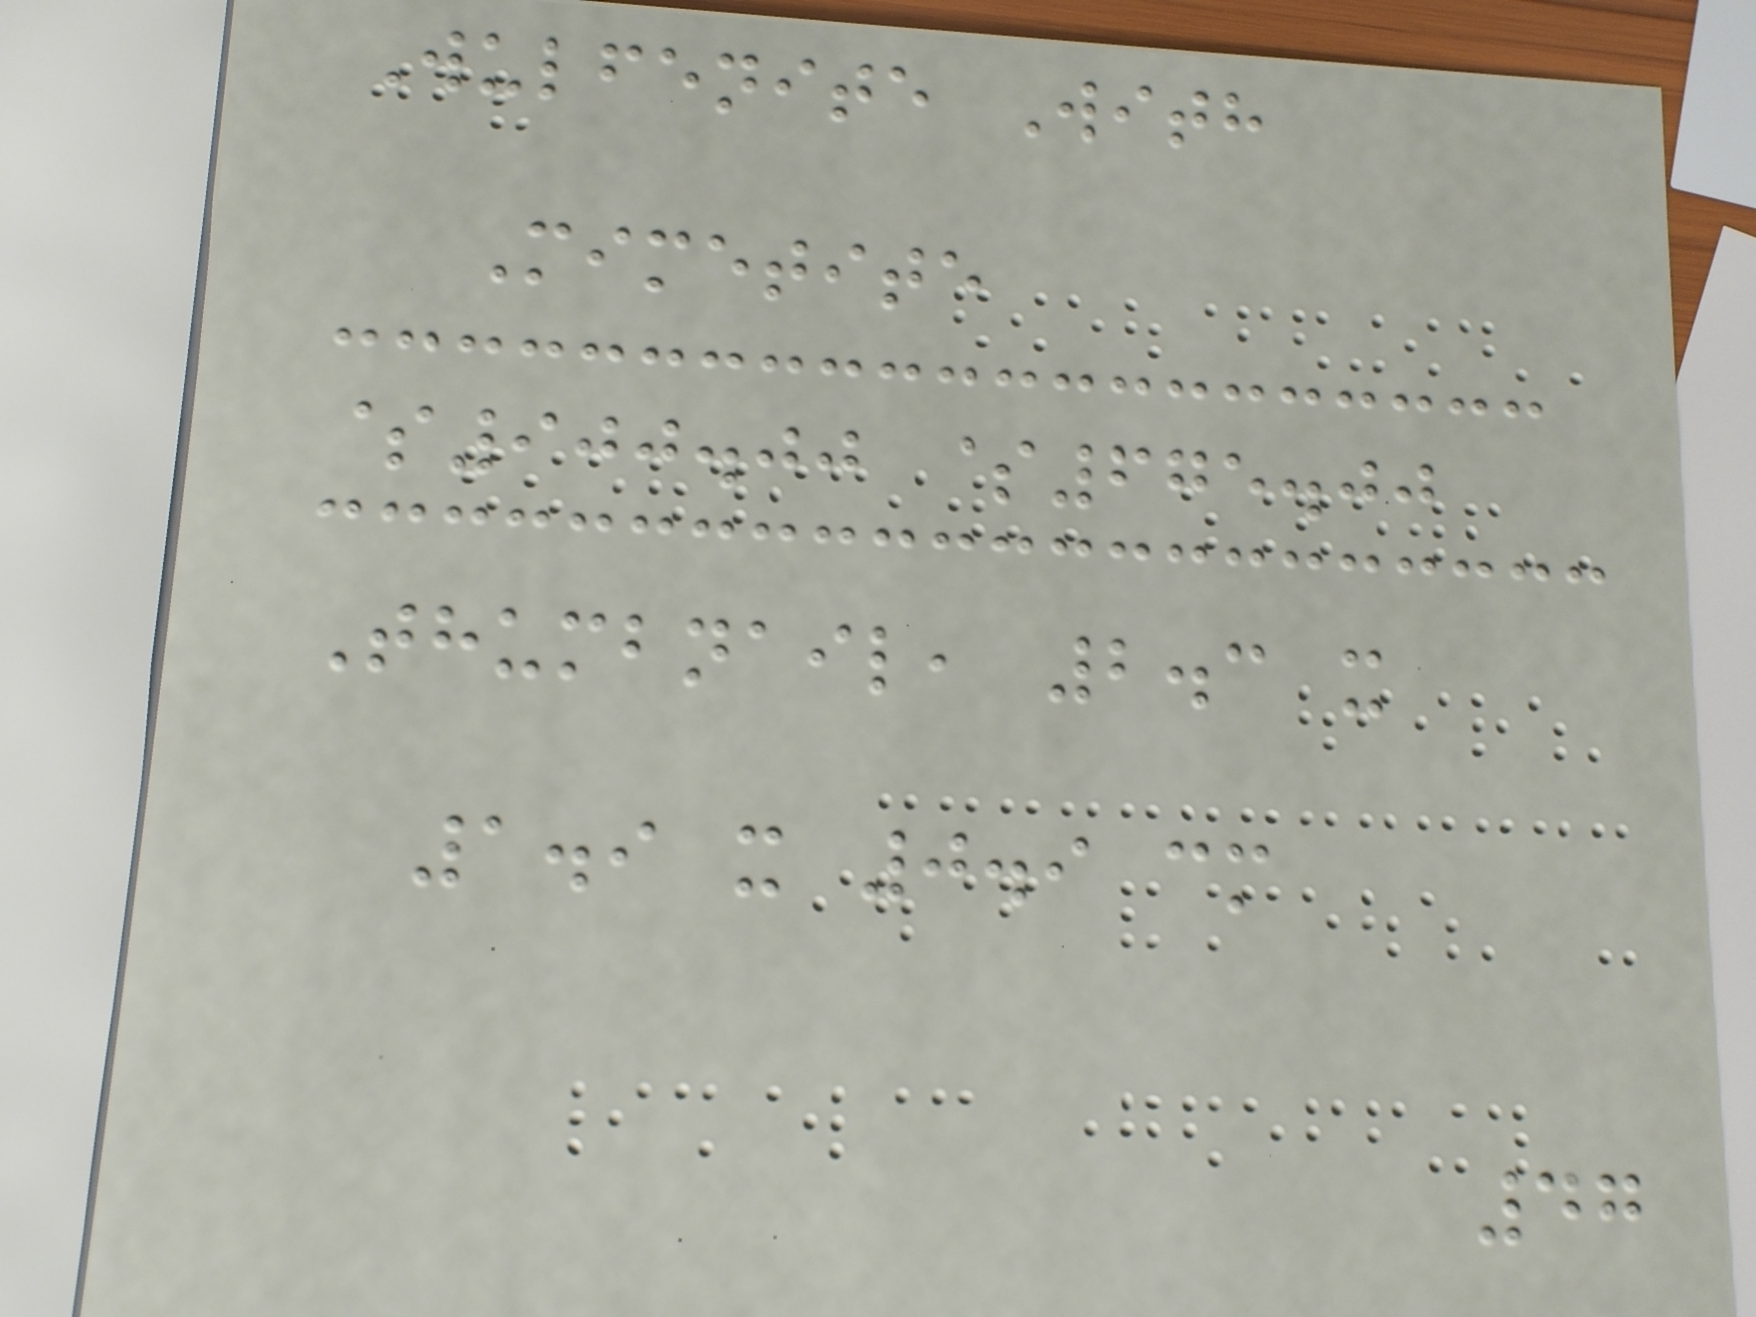Wulfenite With
Mimetite
$900.00 $675.00
Thumbnail, 2.3 x
1.9 x 0.9 cm
47
